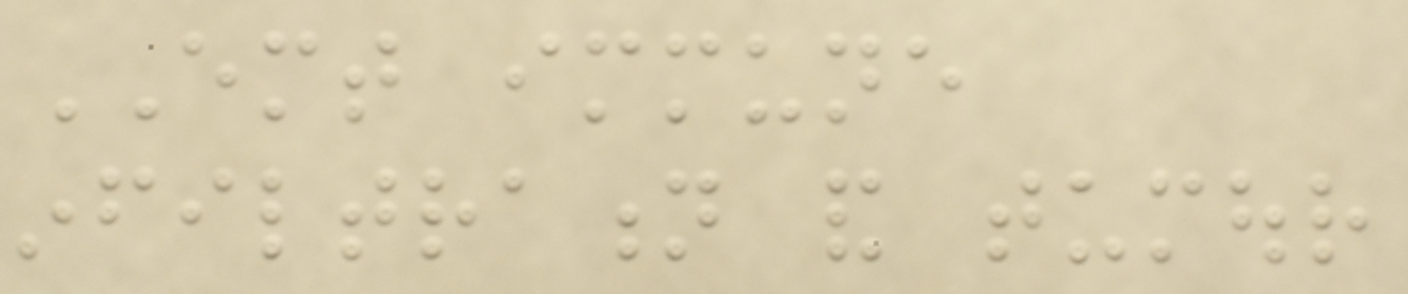EMT immune
infiltration and tumour
